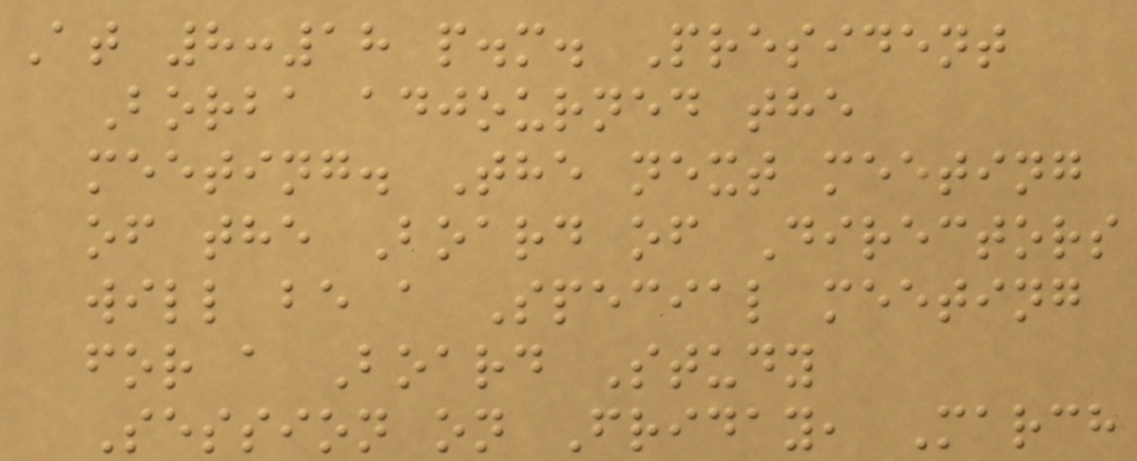At 8:18 p.m. President
Borba adjourned the
meeting. The next meeting
of the Board of Directors
will be a Special meeting
for a Board Study
Session on Friday, March
